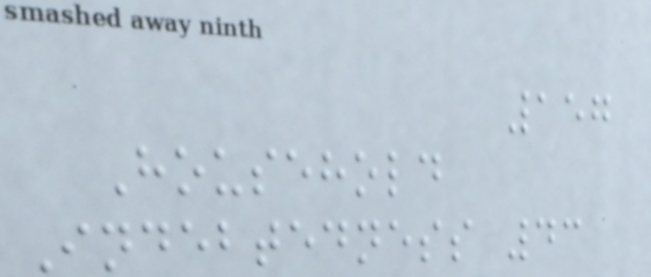157
Household
Indebtedness 43
